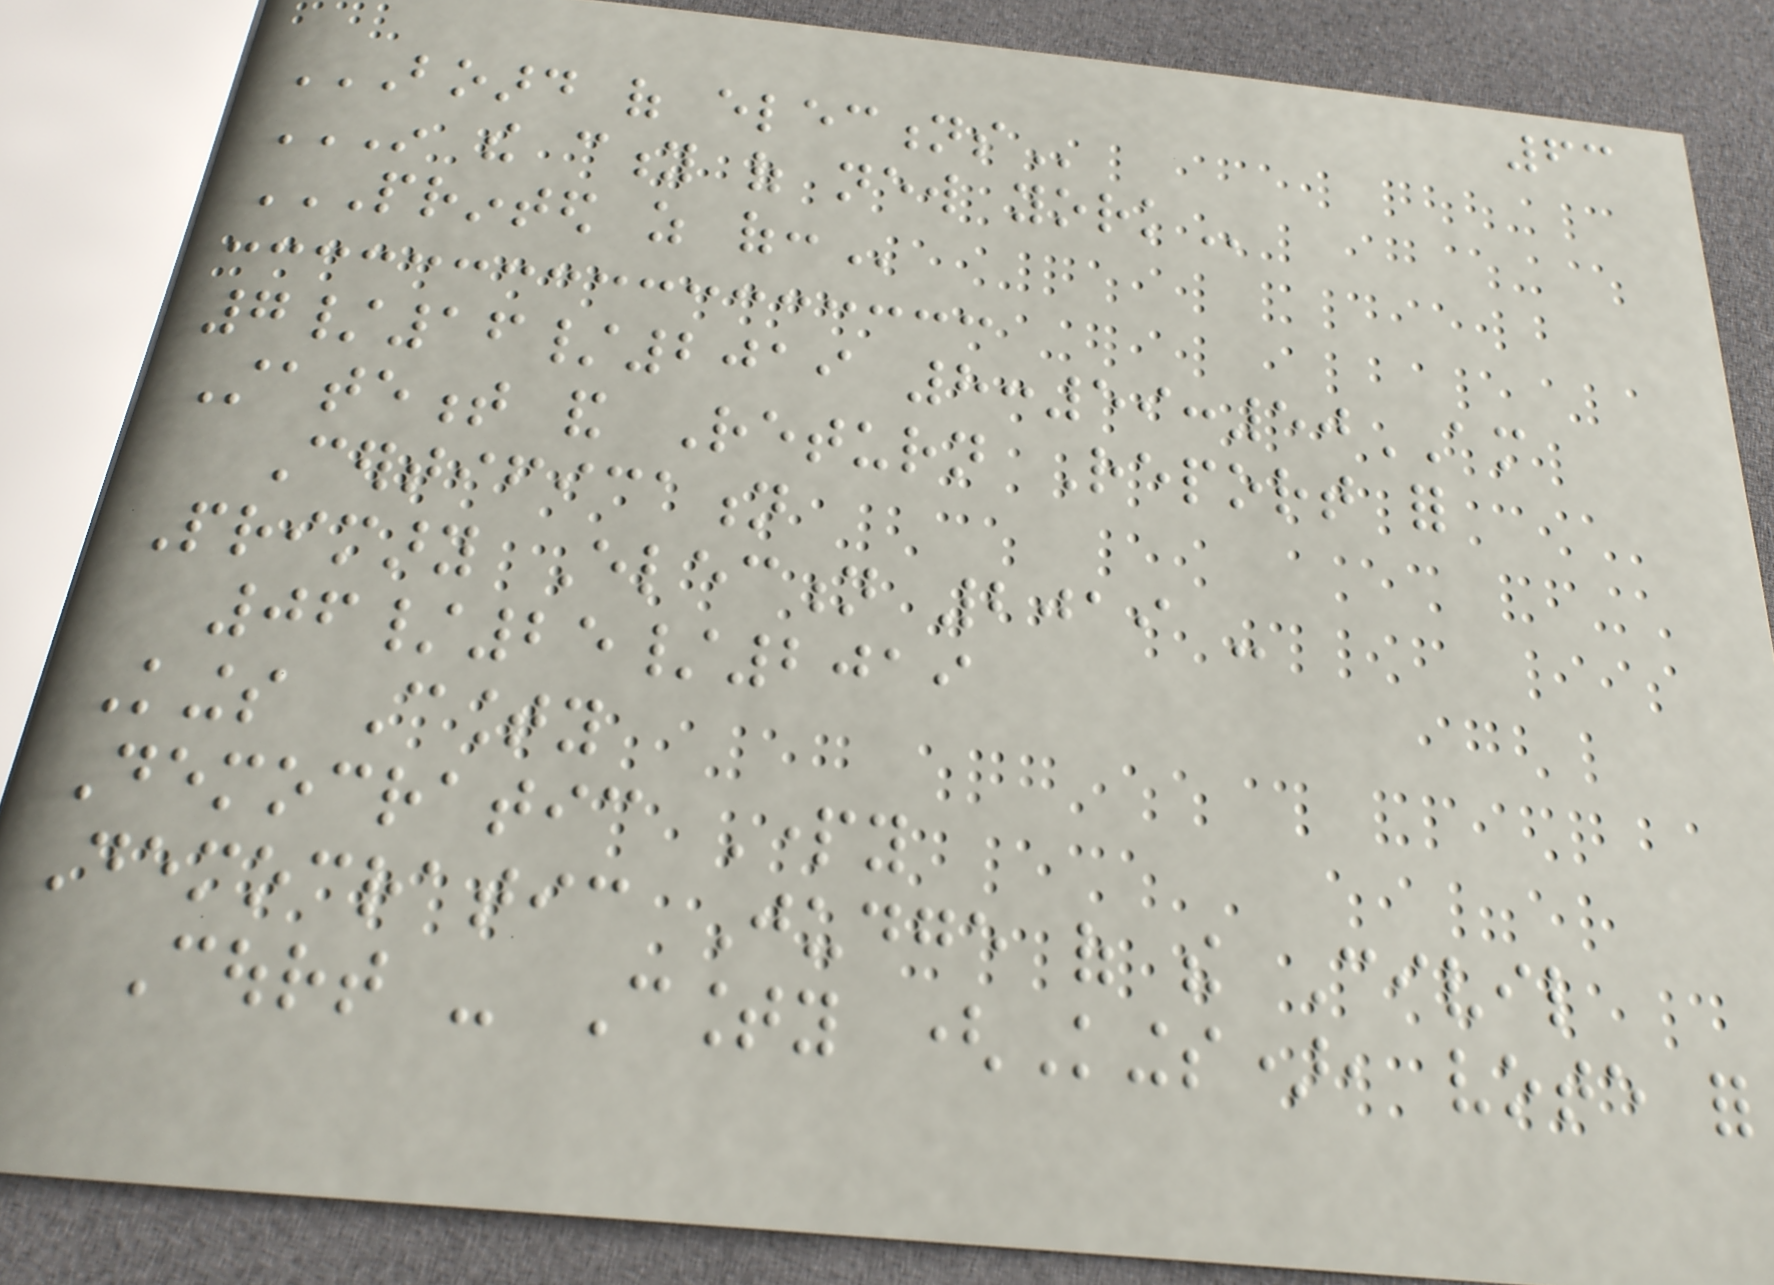63
BOARD OF ELECTIONS
IN THE CITY OF NEW YORK
PRINTED AS OF:
7/16/2019 8:59:50AM
Statement and Return Report for
Certification
Primary Election 2019 -
06/25/2019
Kings County
Democratic Party
Democratic Judge of the Civil
Court - County (Kings), vote for
